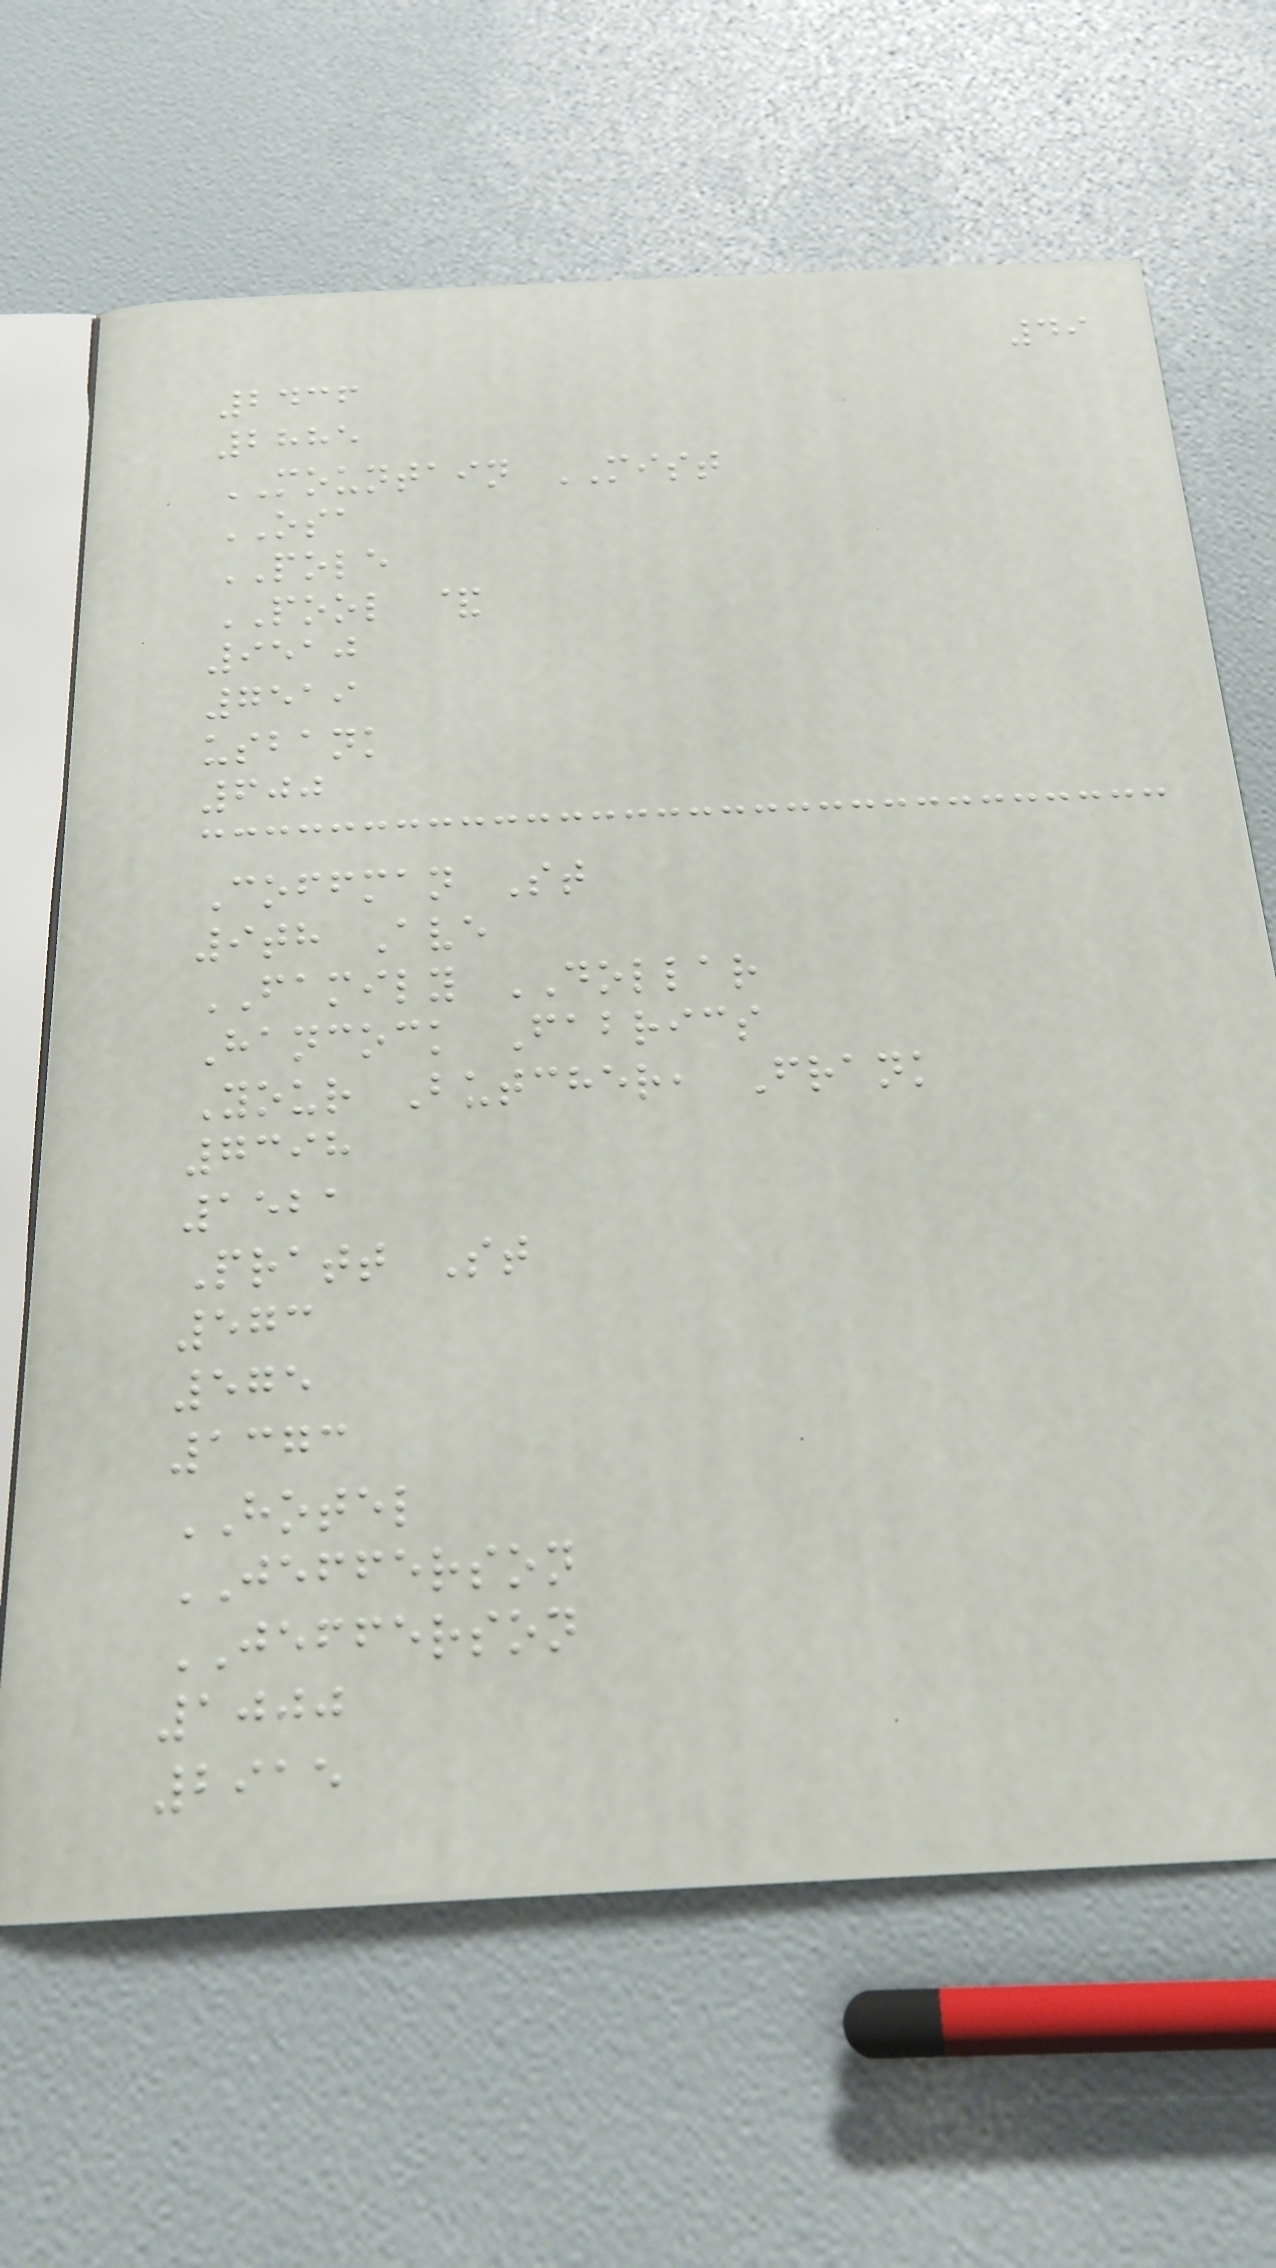49
2436
2885
MOUNTAIN MIST
OSA
POLE
POOL &
9510
7519
usbank
600
Coffman St
9th Ave
FAMILY DOLLAR
Hancock Fabrics
Your Butcher, Frank
7398
1521
Pratt St
573
575
1373
HOTEL
JEFFERSON
JEFFERSON
1000
2915
